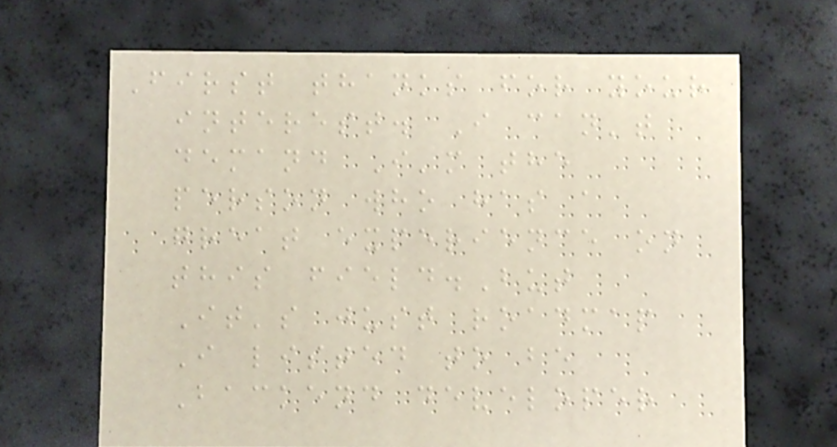First thanks for your
interest. I can't
demand I'm the
person who has a
great experience on
this field.But
It's just roadmap
I listed to be
Backend developer
